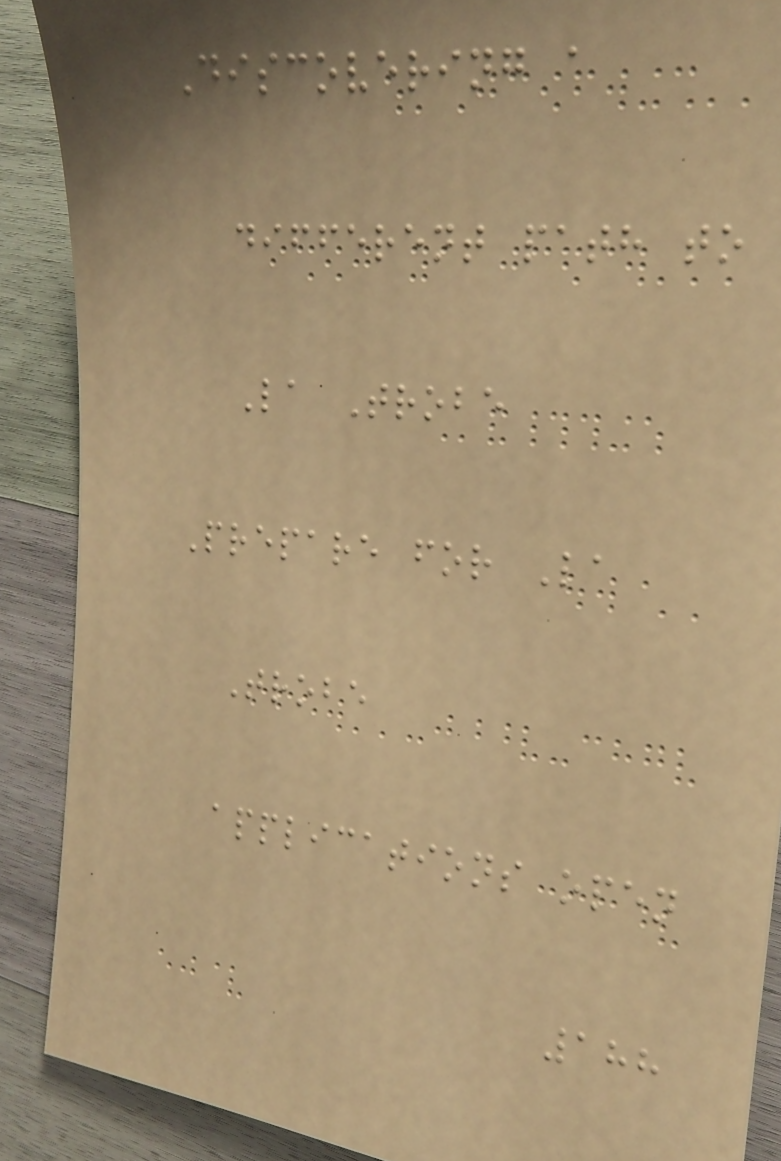Discovering a
different path to
La Trobe
Prepare for La
Trobe
applications open
188
